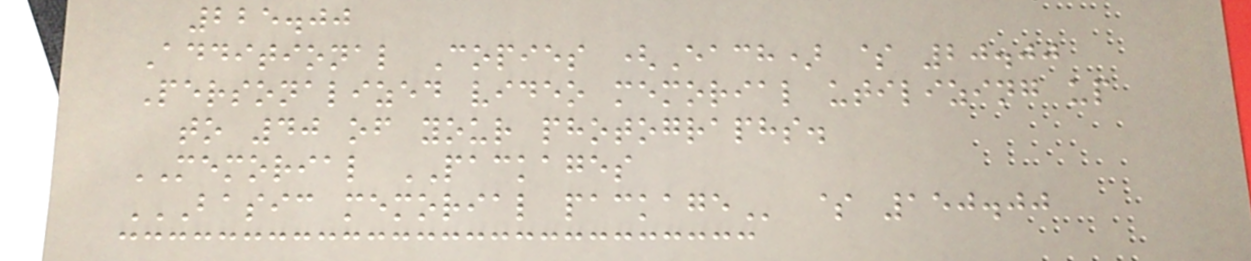225.00
Additional Copies (Each) $ 20.00
Personalized video memorial utilizing up
to 40 of your photographs.
MEMORIAL PACKAGES
BASIC MEMORIAL PACKAGE $ 150.00
